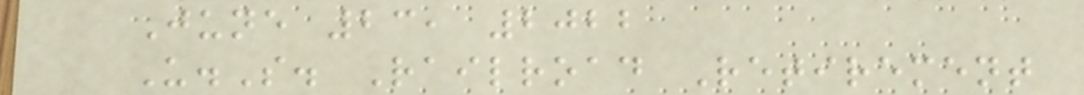June 23, 2022
U.S. Railroad Retirement
